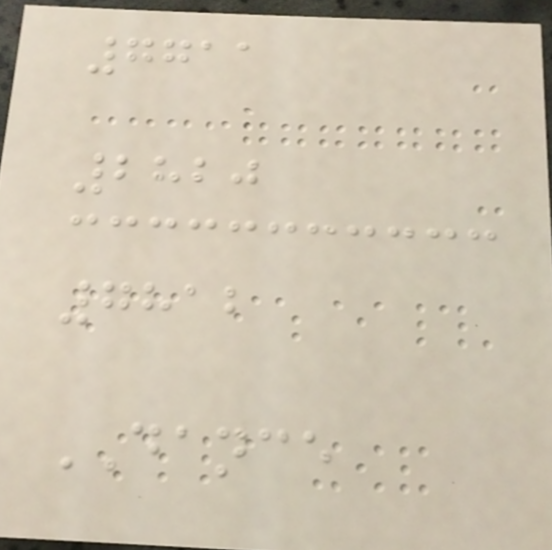7711
2820
7812
DANCE
